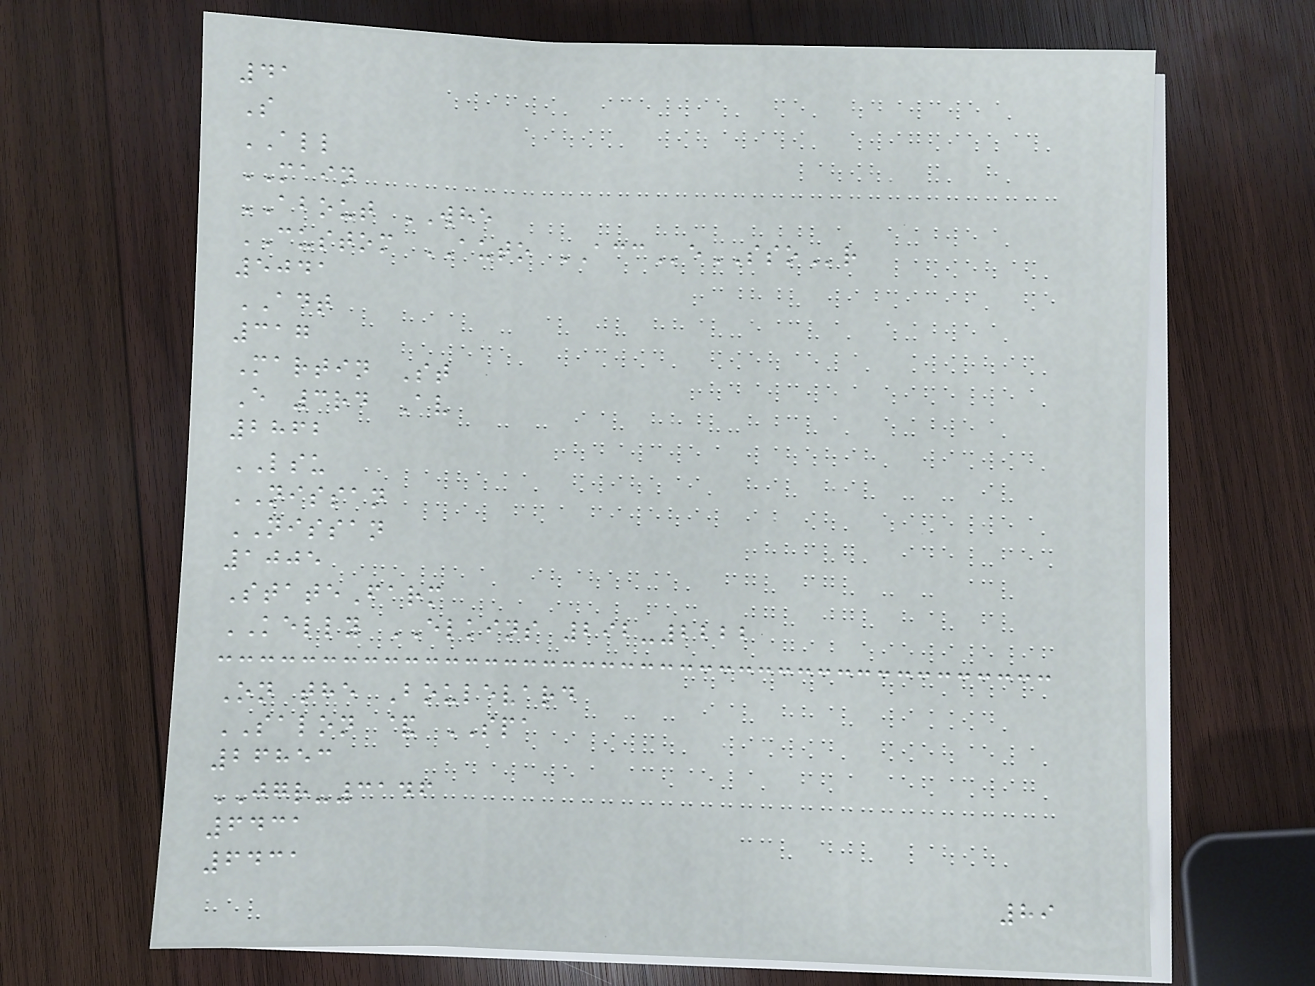41
S
ALL
MAIN
ABOUT WHE
CUSTOM AUTO ACCeSSOr
5041
ADT
317
Martin St
E 3rd Av
2862
LSU
NISSAN
NISSAN
1005
StateFarm
KELLY ELKINS 292-2222
On the Boulevard
SALON & SPA
26853
JGR-3146
6431
6431
89
